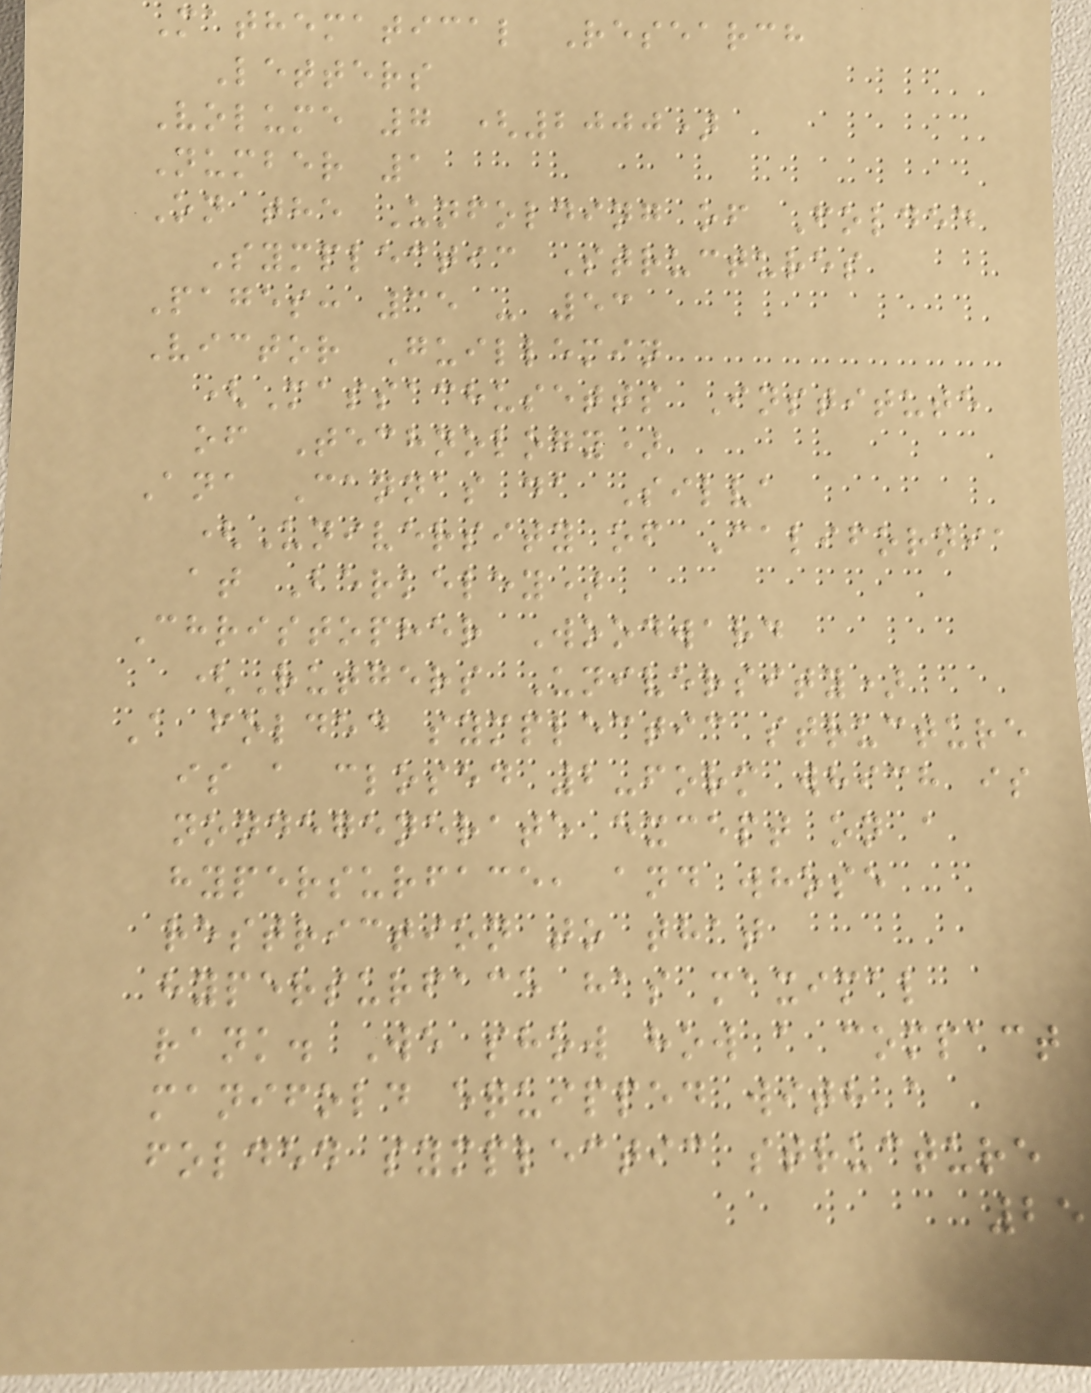Mathematical Research
Letters
Volume 7 (2000)
Number 1
On the Unfolding of Folded
Symplectic Structures
Pages: 35 - 53
Victor Guillemin
(Massachusetts Institute
of Technology)
Ana Cannas da Silva
(University of California
at Berkeley)
Christopher Woodward
(Rutgers University)
A folded symplectic structure
is a closed 2-form which is
nondegenerate except on a
hypersurface, and whose
restriction to that
hypersurface has maximal
rank. We show how a compact
manifold equipped with a
folded symplectic structure
25
